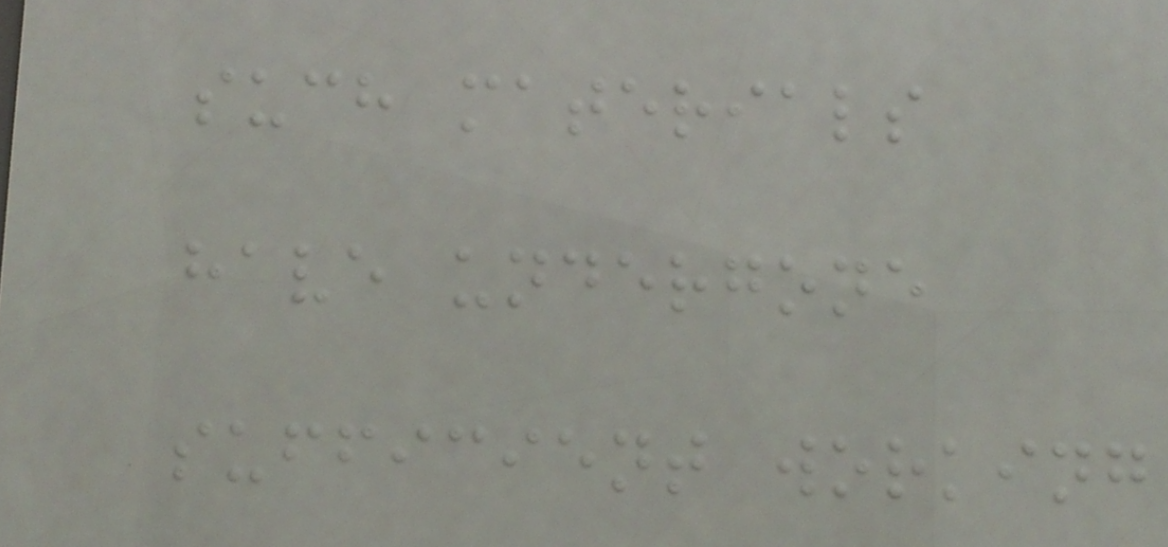such materials
have undergone
sufficient working
